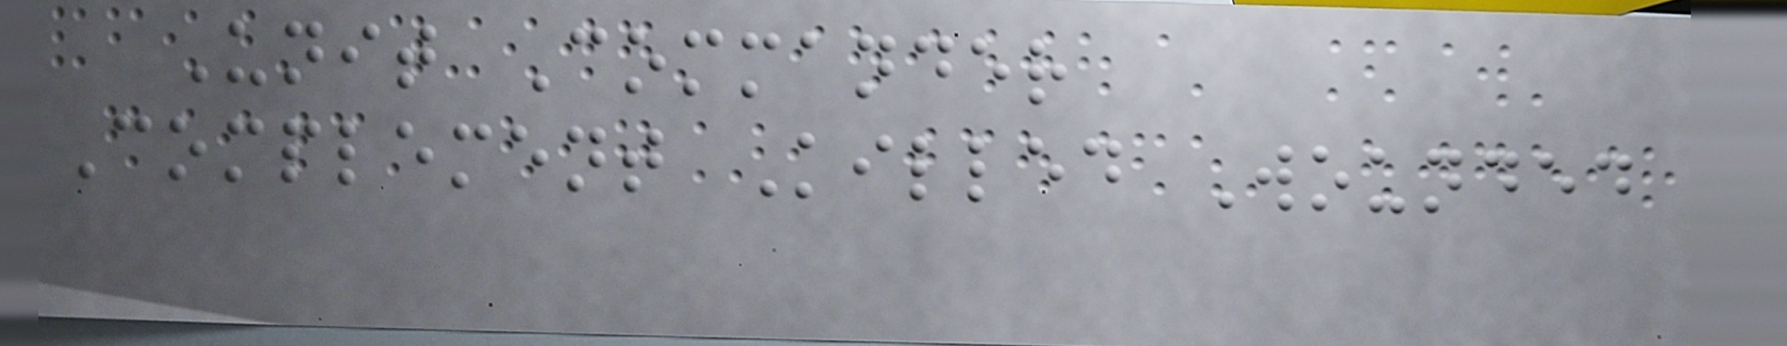Unit Commander
Complement Killed Wounded
